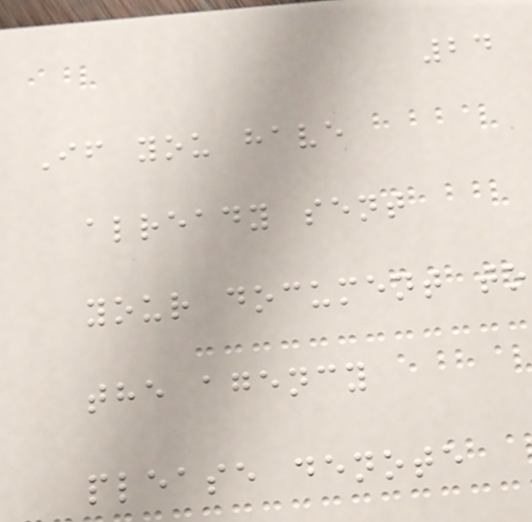24
If you have
already sent
your document to
the agency
please denote
